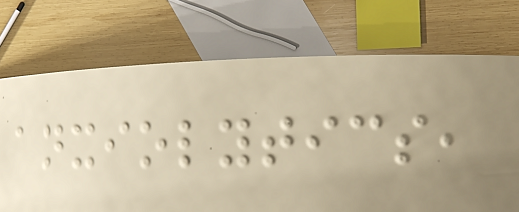anxiolytics,
